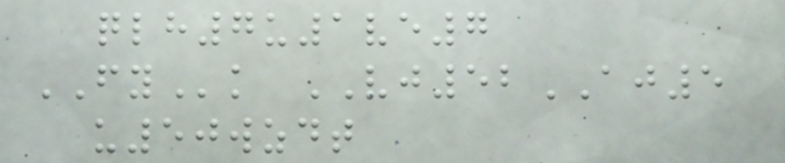qlh7u1ve7
FYk VJ52AJ5
u50wzdt
